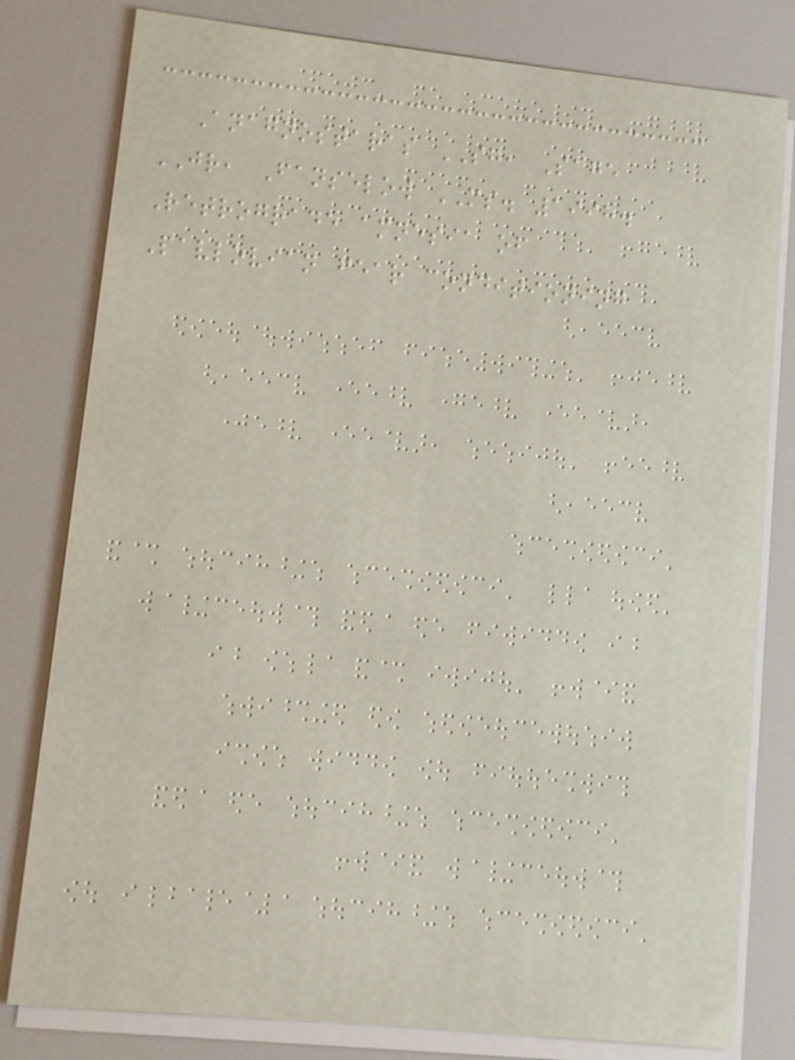Anagnostaras SG, Sage
JR, Fanselow MS. 1998.
Retrograde amnesia of
Pavlovian fear conditioning
